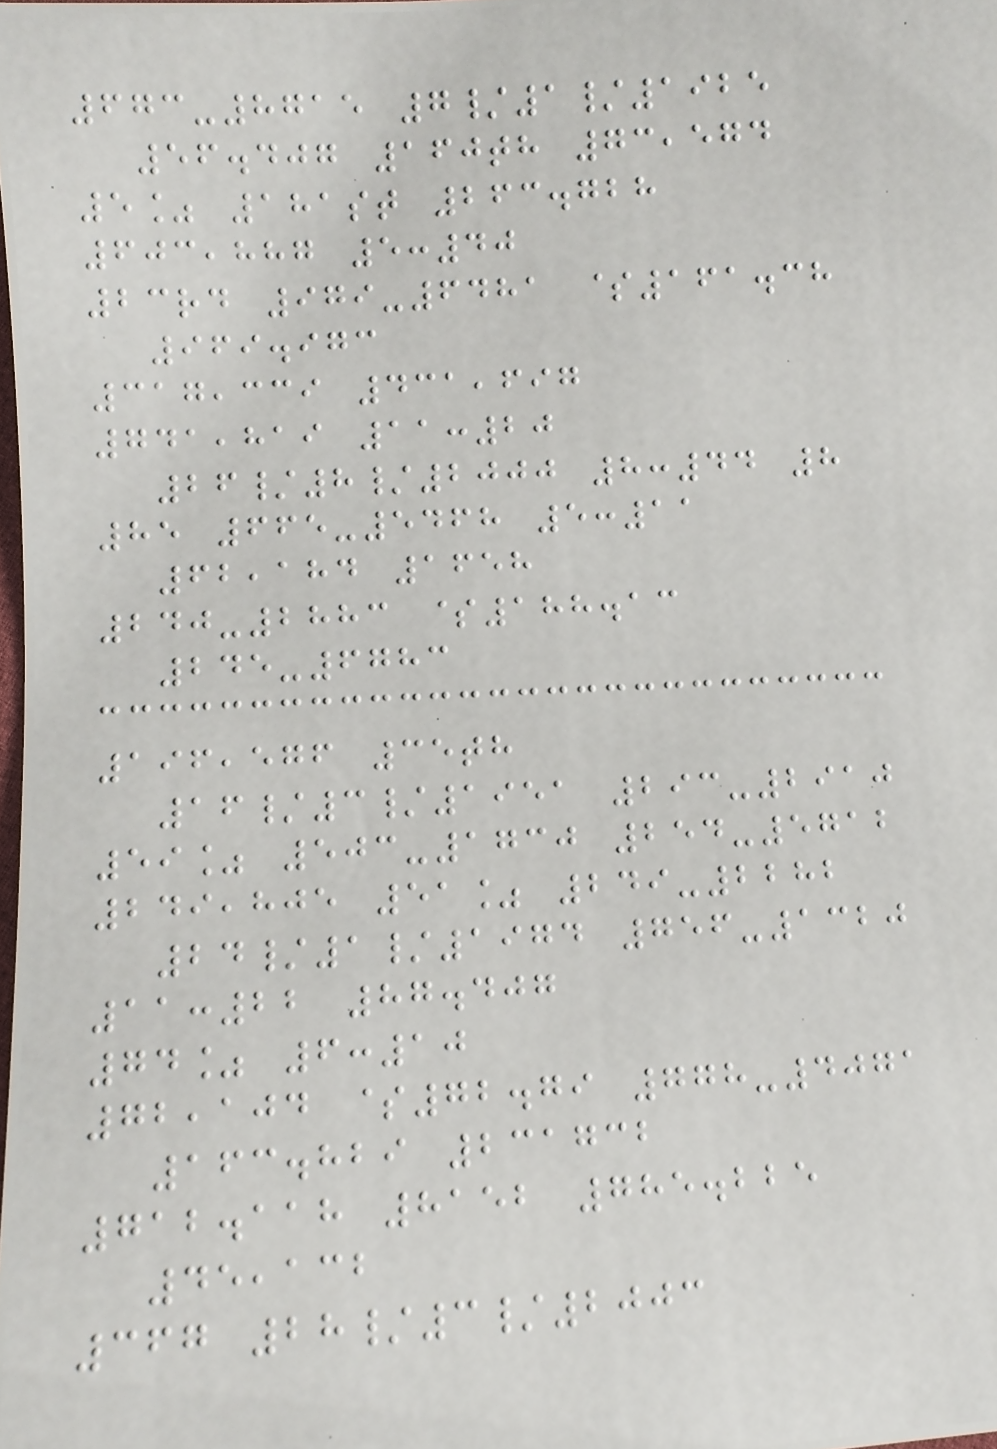673-8715 7/1/1925
56.407 160th 73,574
5% 181st 263.728
603,887 5:40
23rd 979-6481 $161.38
969.973
317,339 431,697
741,819 11:20
26/8/2000 8:44 8
85 665-5468 5:11
62,184 1658
240-2883 $188.13
245-6783
196,576 35th
16/3/1951 293-2910
59% 503-1730 254-5712
249,805 51% 249-2282
24/1/1974 756-1320
11:22 87.407
74% 6:10
72,104 $72.79 778-4071
163.829 231732
712.118 8152 785.225
45,132
367 28/3/2003
